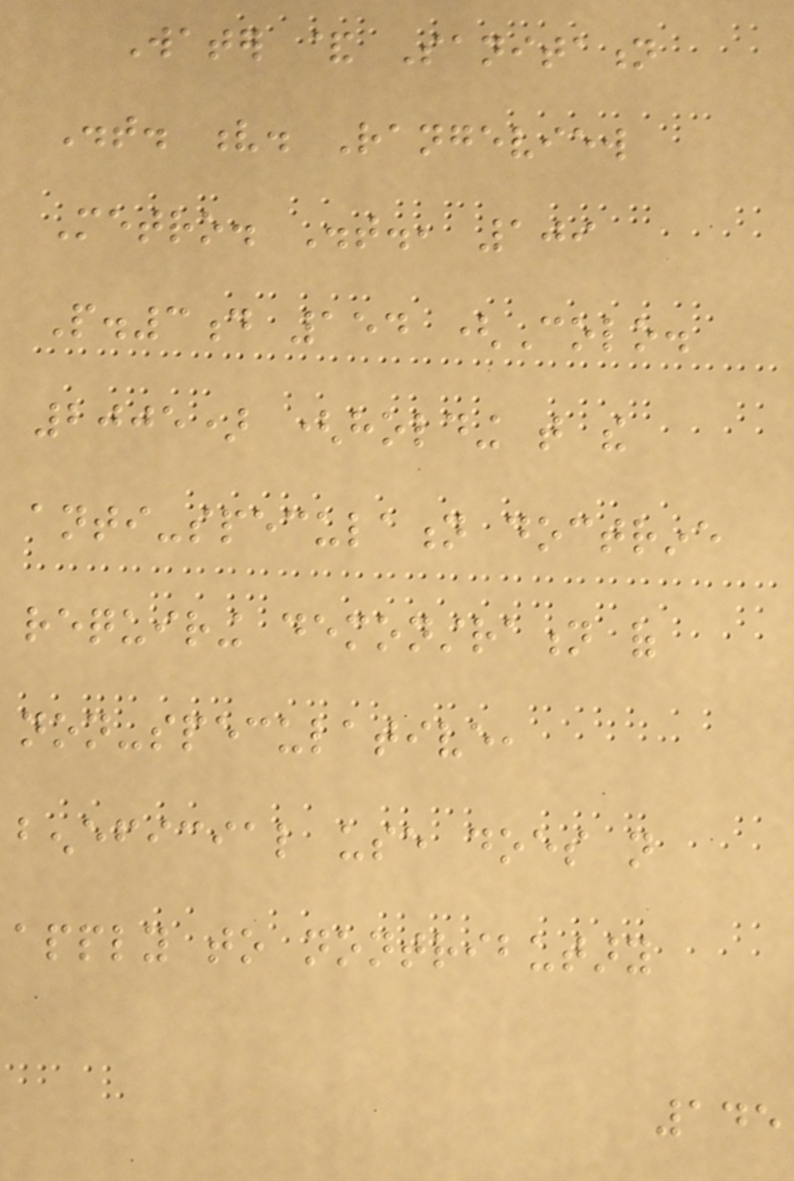Water & Sanitation
Dist. v. Rangeview
Metro. Dist., 109
P.3d 154 (Colo.
2005) (holding that the
anti-speculation doctrine
requiring demonstration of
non-speculative,
beneficial use does not
apply to nontributary
145
